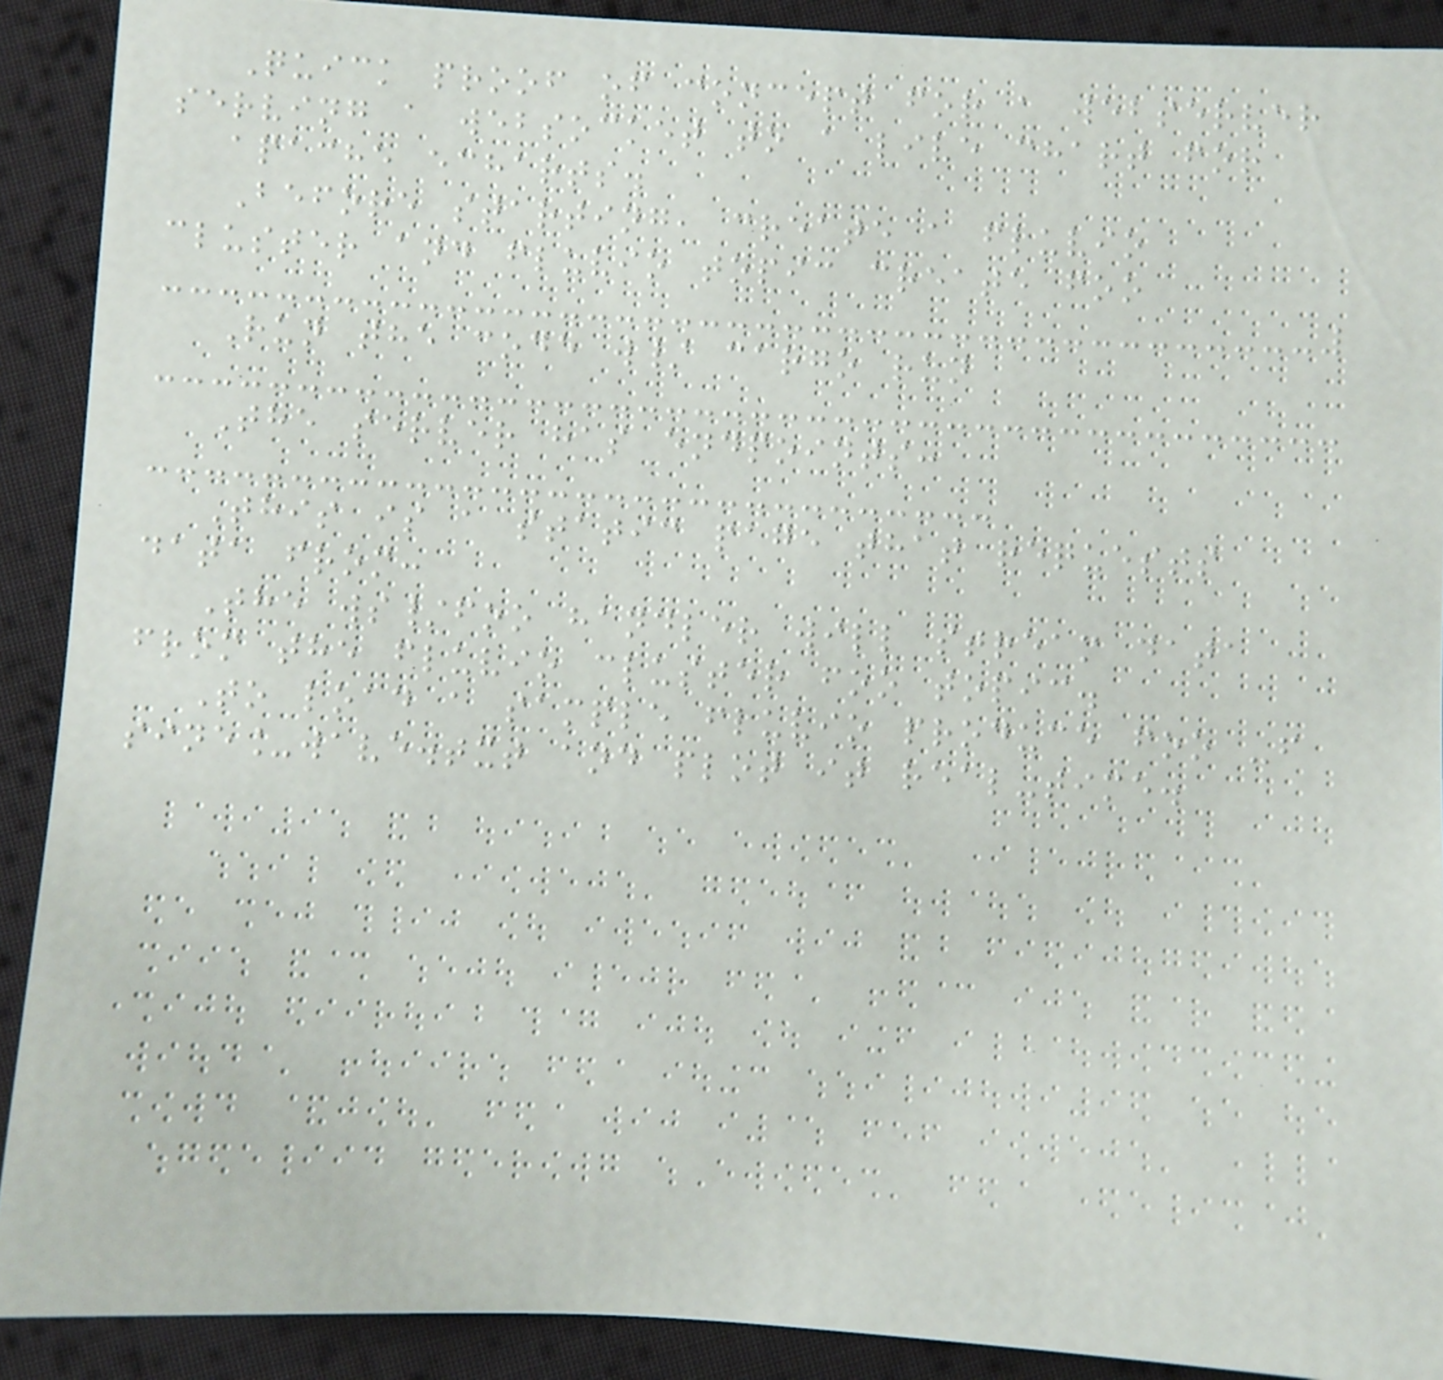Quick proof of concept for a webserver
serving a websocket to a live chart for
apache echarts.
Before starting, create a fluvio
cluster and fluvio topic create foo
Run the code w/ cargo run
The server has endpoints:
This is a static page that requests
data from:
The ws/foo handler will stream data
from the fluvio cluster foo topic.
To load a sample fluvio produce foo -f
sine_wave.txt and plot it real-time.
